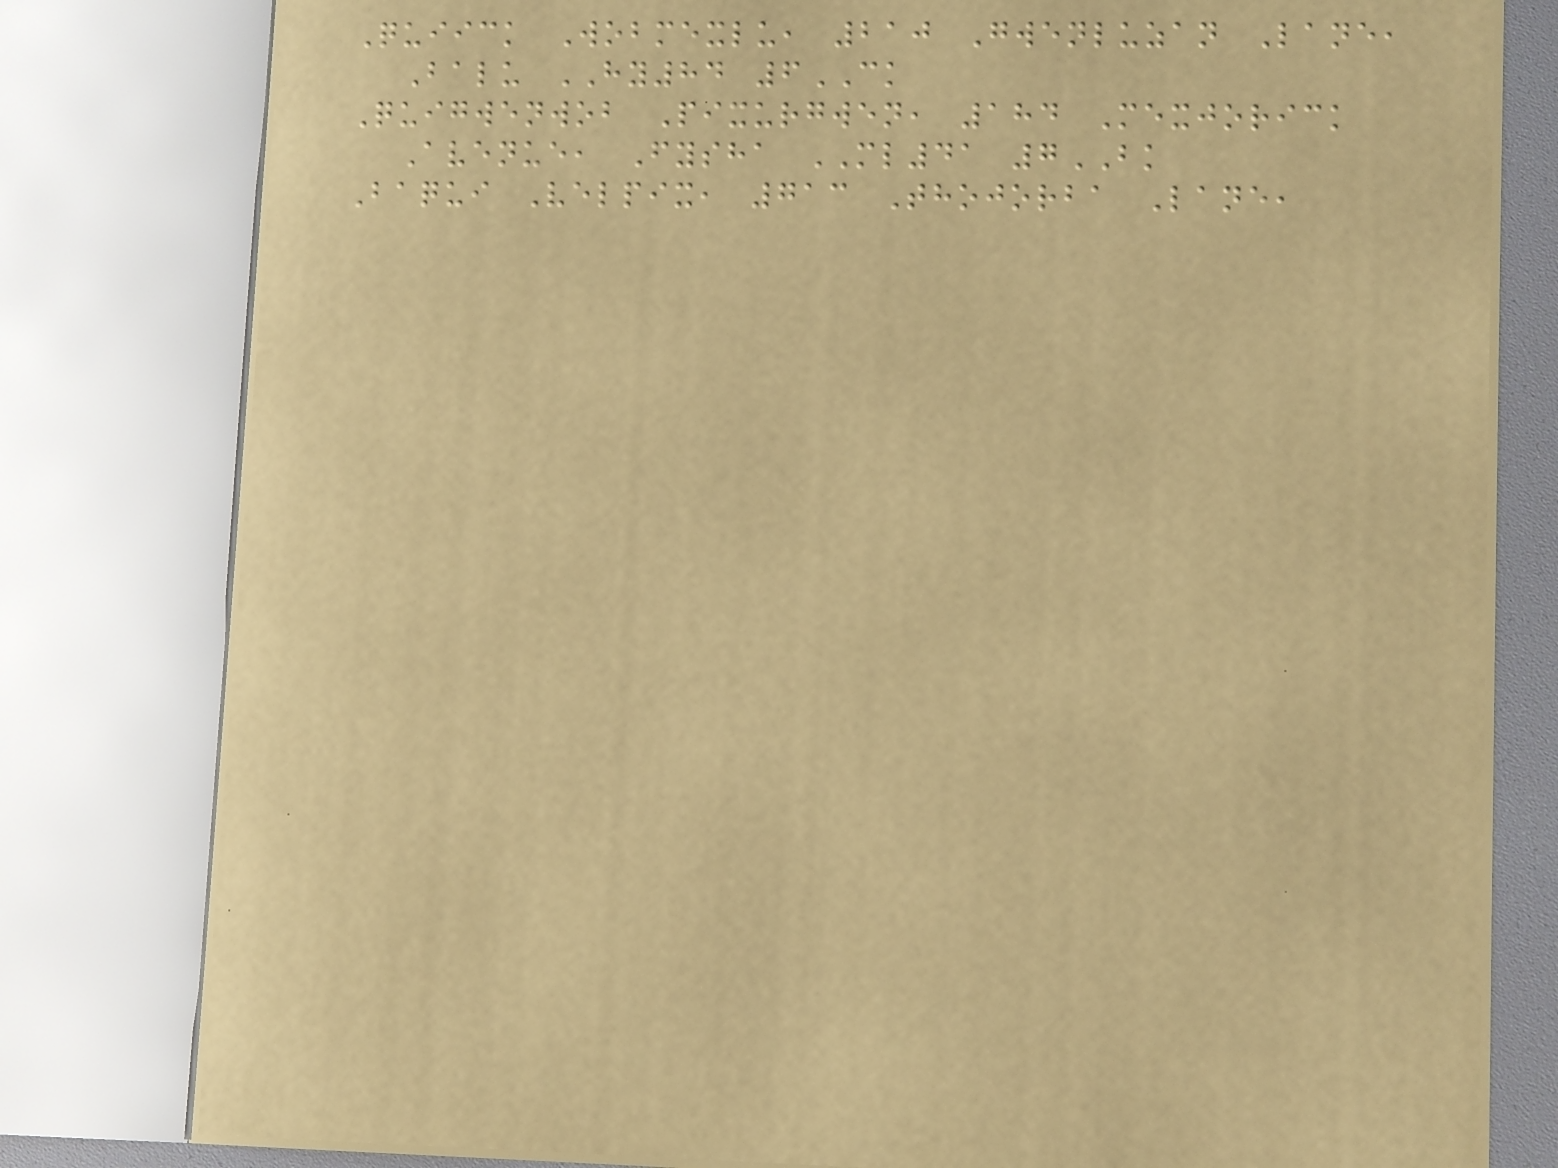Quiick Wobmexlu, 210 Gwenluzan Lane,
Balu HY84 6CK
Quigwenwob Pixurgwen, 184 Mexjorick
Avenue, Fysha ML41 7BK
Baqui Velpix, 713 Thojorba Lane,
